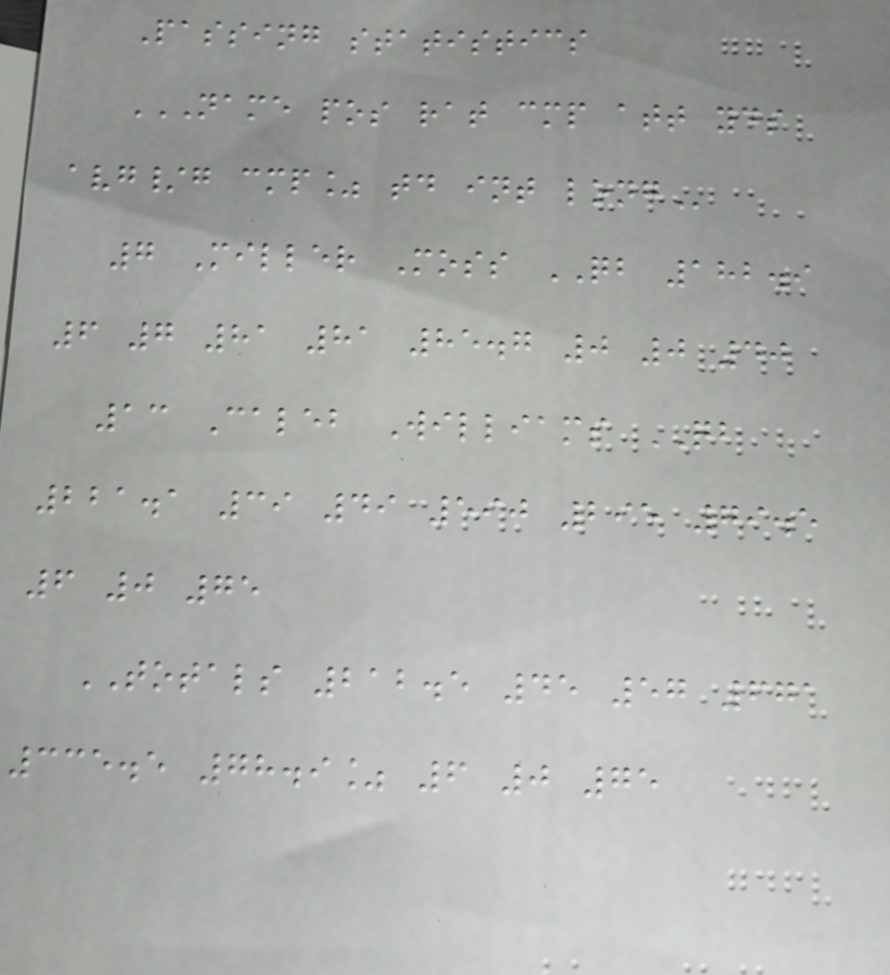Passing statistics
NAME POS RAT CMP ATT YDS
AVG/G CMP% TD INT LONG
7 Miller Moss QB 182.9
6 7 81 81 85.7 0 0 40
13 Caleb Williams QB
221.1 39 49 590 295 79.5
6 0 75
TOTALS 212.5 45 57 671
335.5 78.9% 6 0 75
